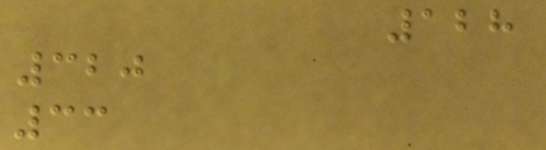128
320
33
